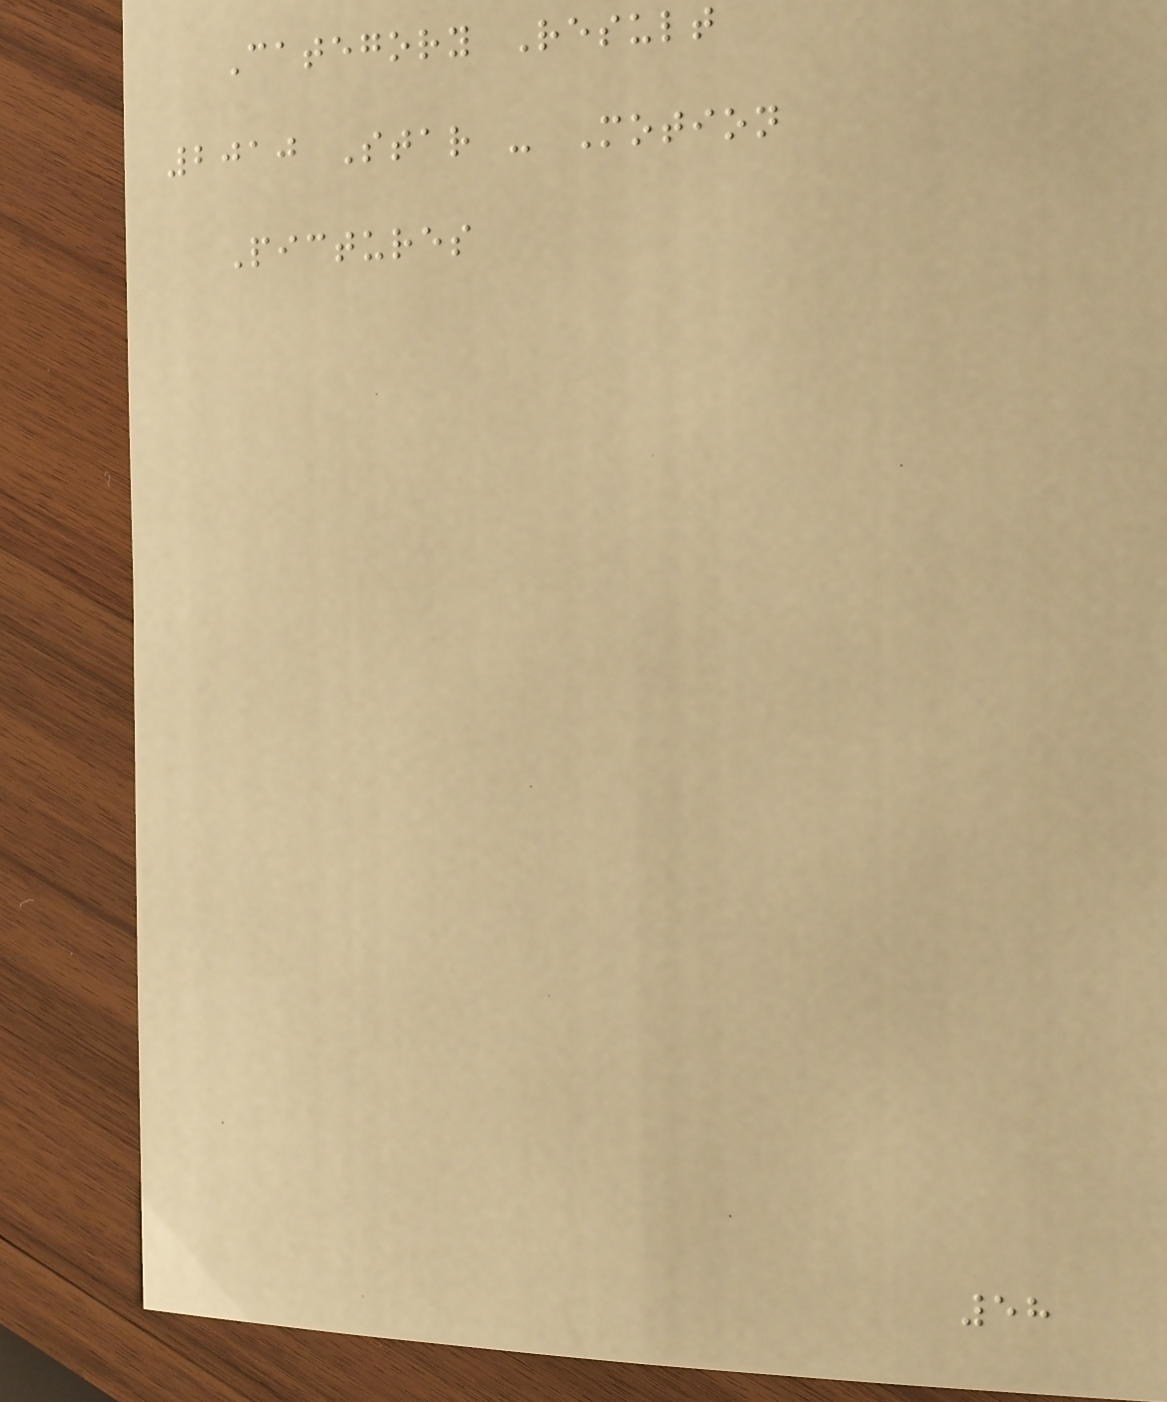Category Result
2010 Star - Motion
Pictures
58
